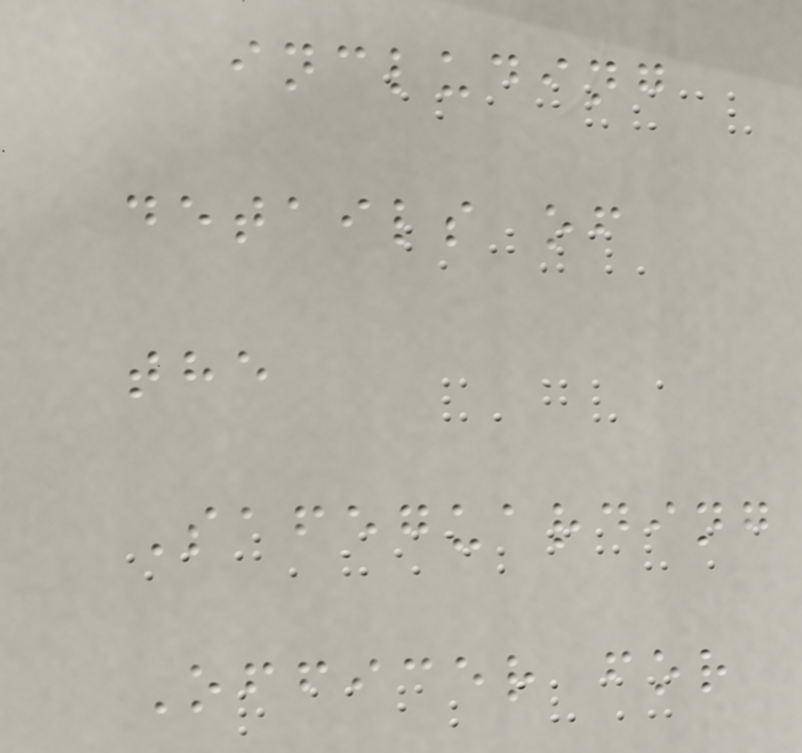including
details of
the
Safeguarding
Officer for
